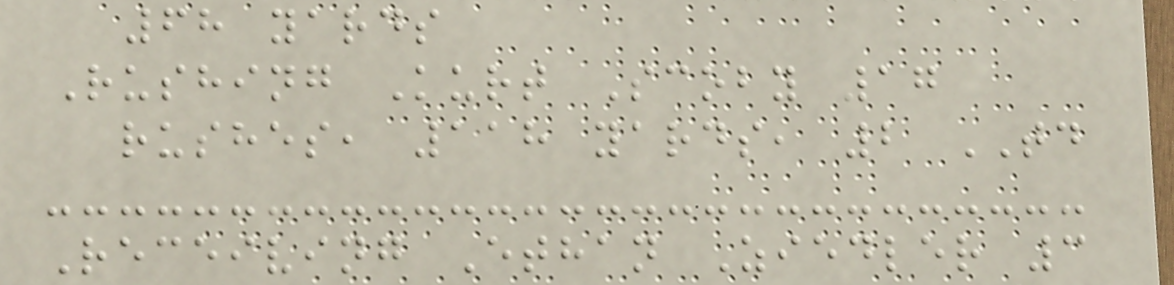68 yards
Rushing Kurt Scoby 17
rushes, 118 yards, 2 TD
Receiving Ethan Ziedler 3
